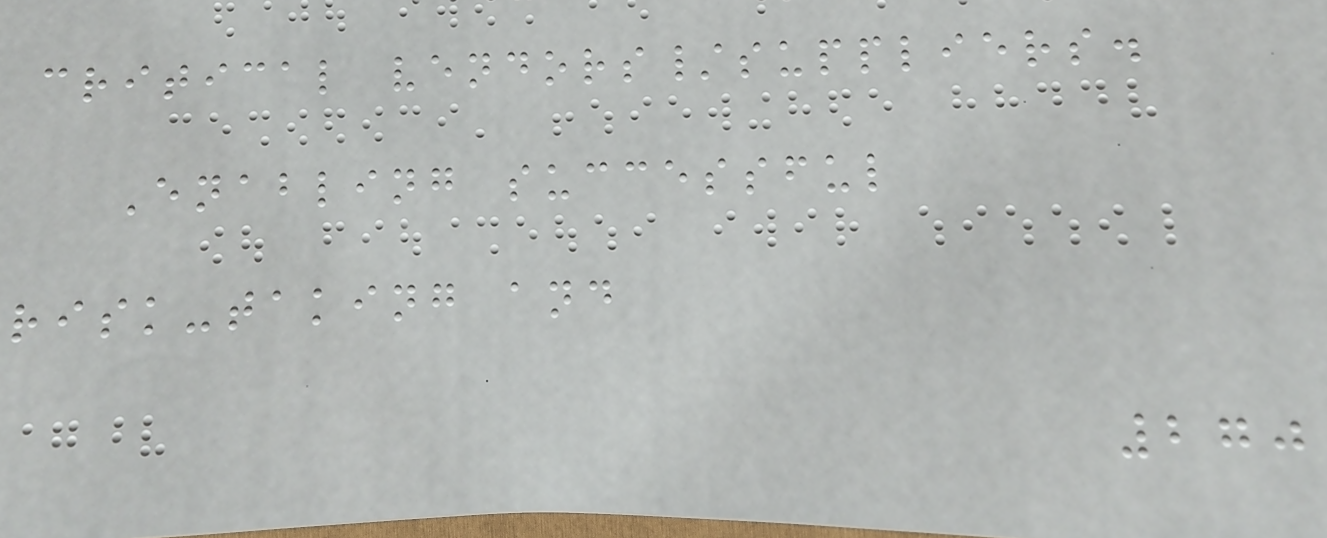critical vendors/suppliers.
Enabling successful
risk-taking and
270
